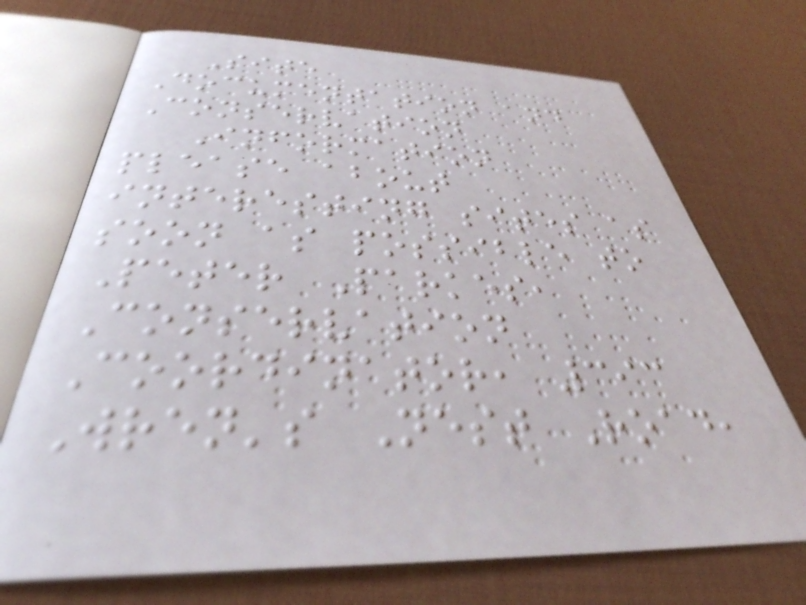Site
Documentation and
Conservation
Information
please about
interesting sites as
soon as possible to
Peter Parkes,
Conservation
Coordinator, 393
Wren's Nest Road,
